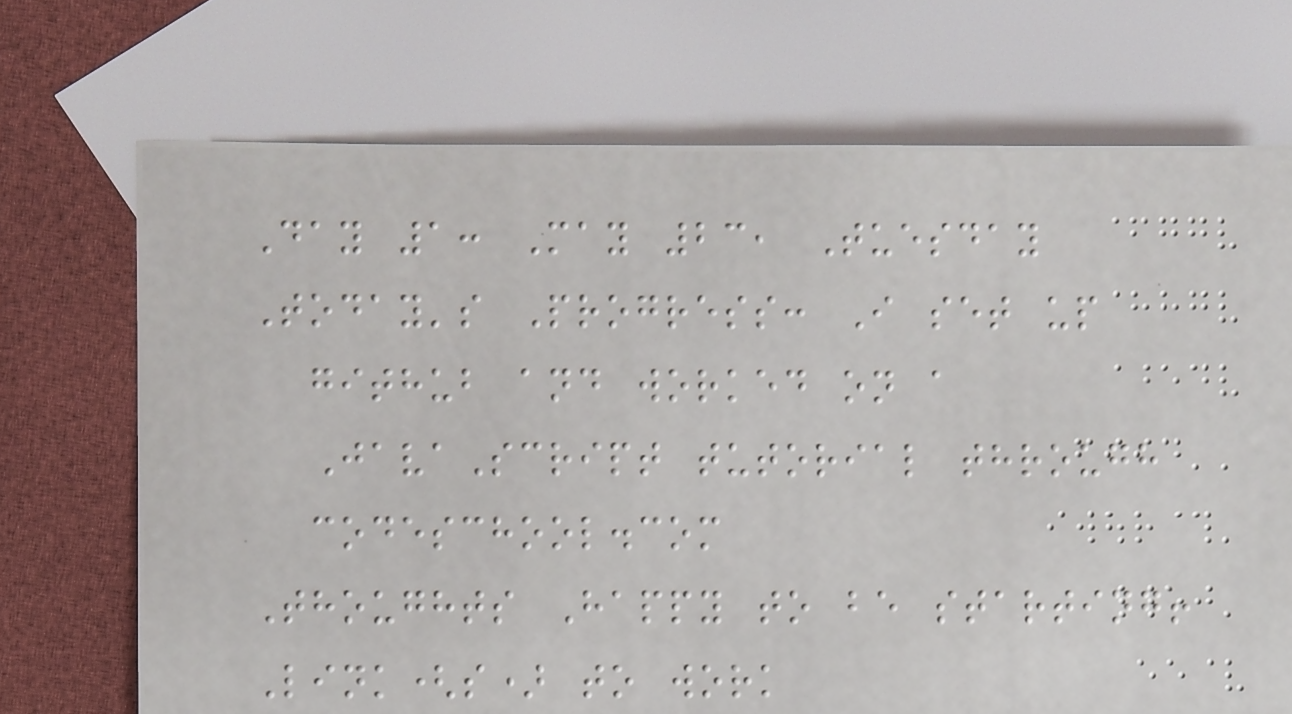Day 1: May 23, Tuesday
Today's Progress: I set up
github and worked on a
JavaScript tutorial through
codeschool.com
Thoughts Happy to be starting!
Link(s) to work
